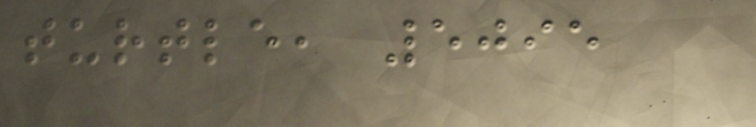turtle, 5095
